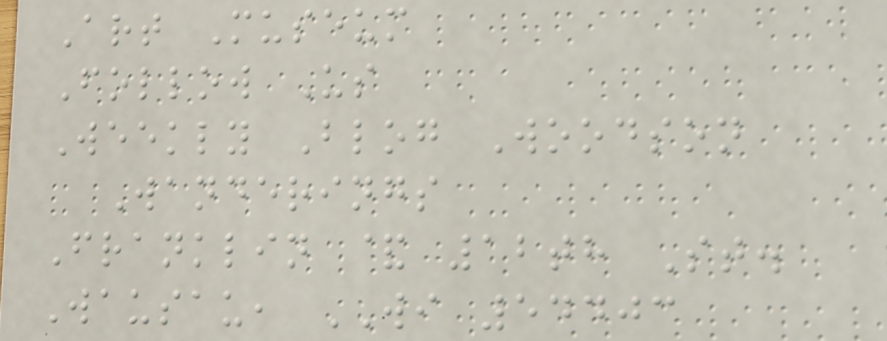Art Museum
Follow Us
Weekly Blog Woodson
Wanderings
Franklin & 12th St.
Wausau, WI 54403
